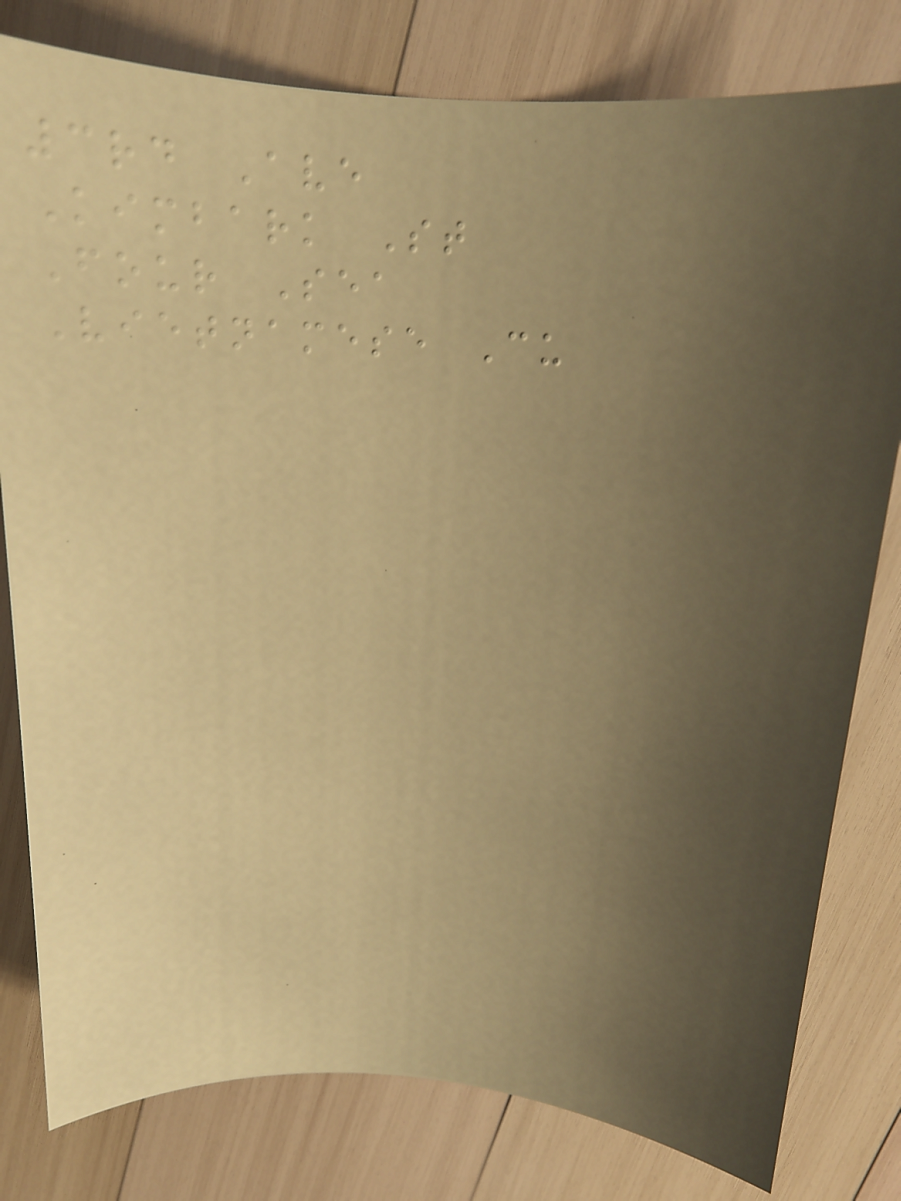3rd Ave
Kimbark St
Four Sea
Vietnamese Cu
